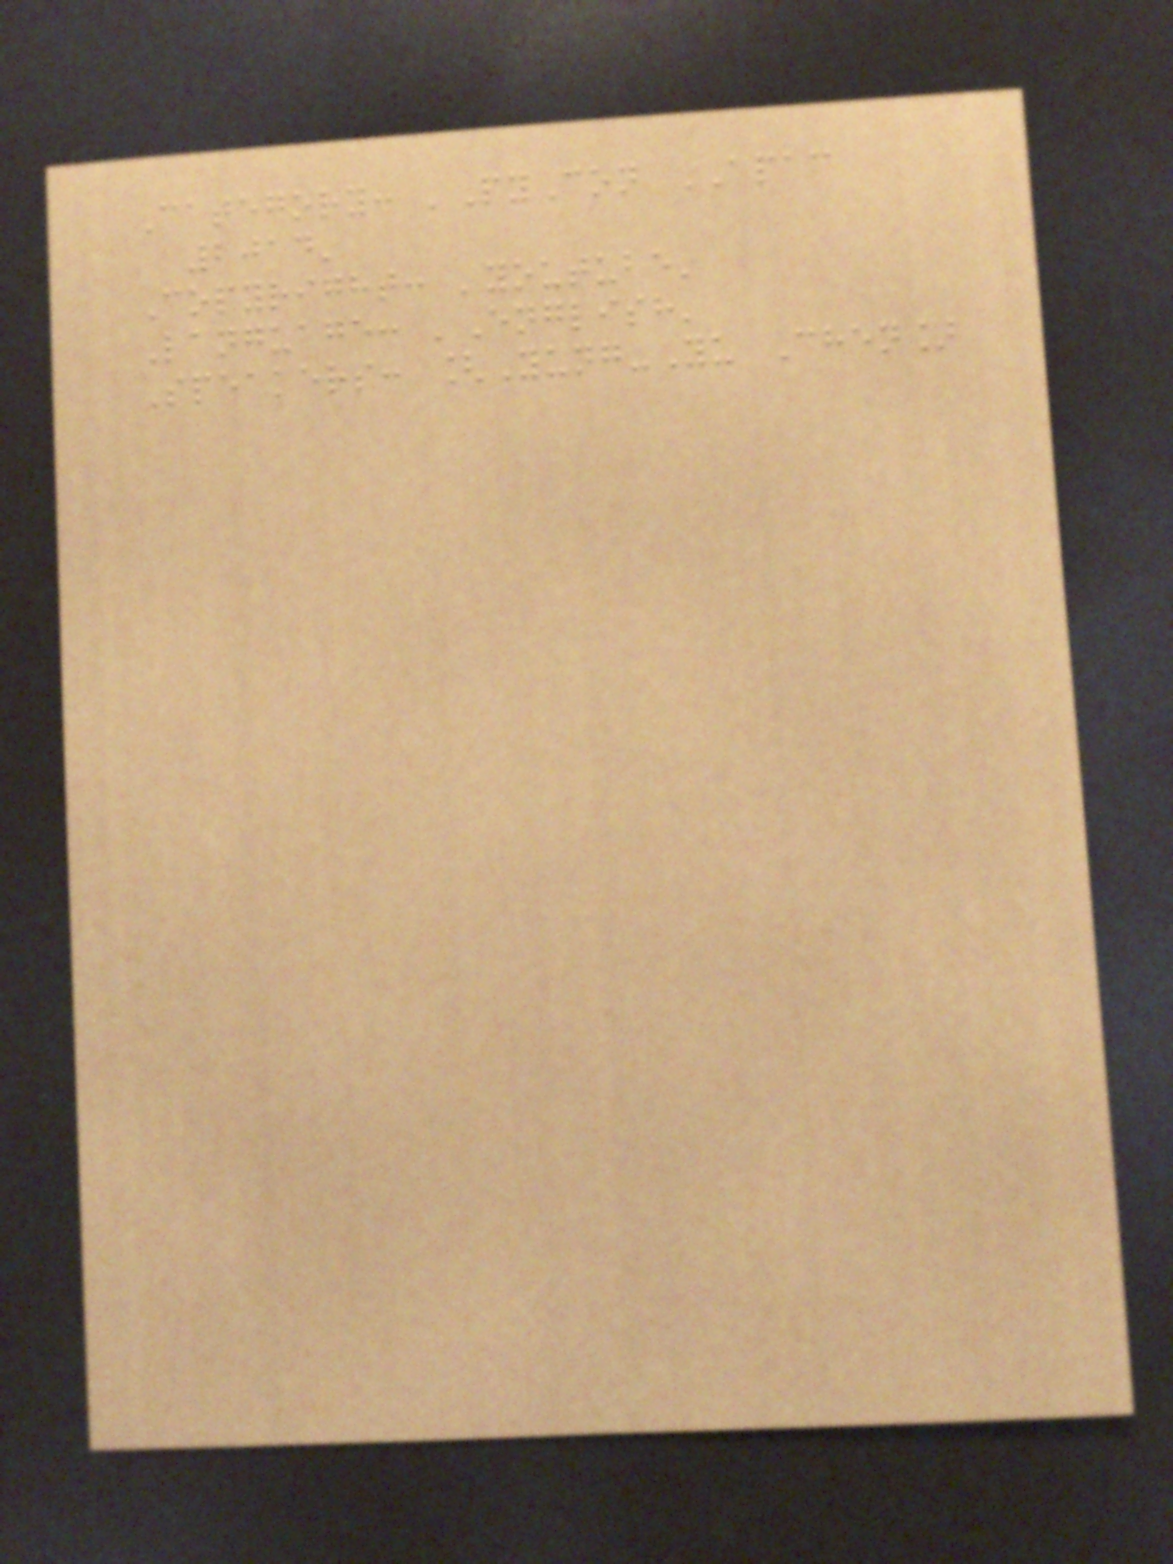Category: 'PyCon APAC
2014'
Copyright: 'youtube'
Language: 'English'
Speakers: [Yung-Yu Chen]
